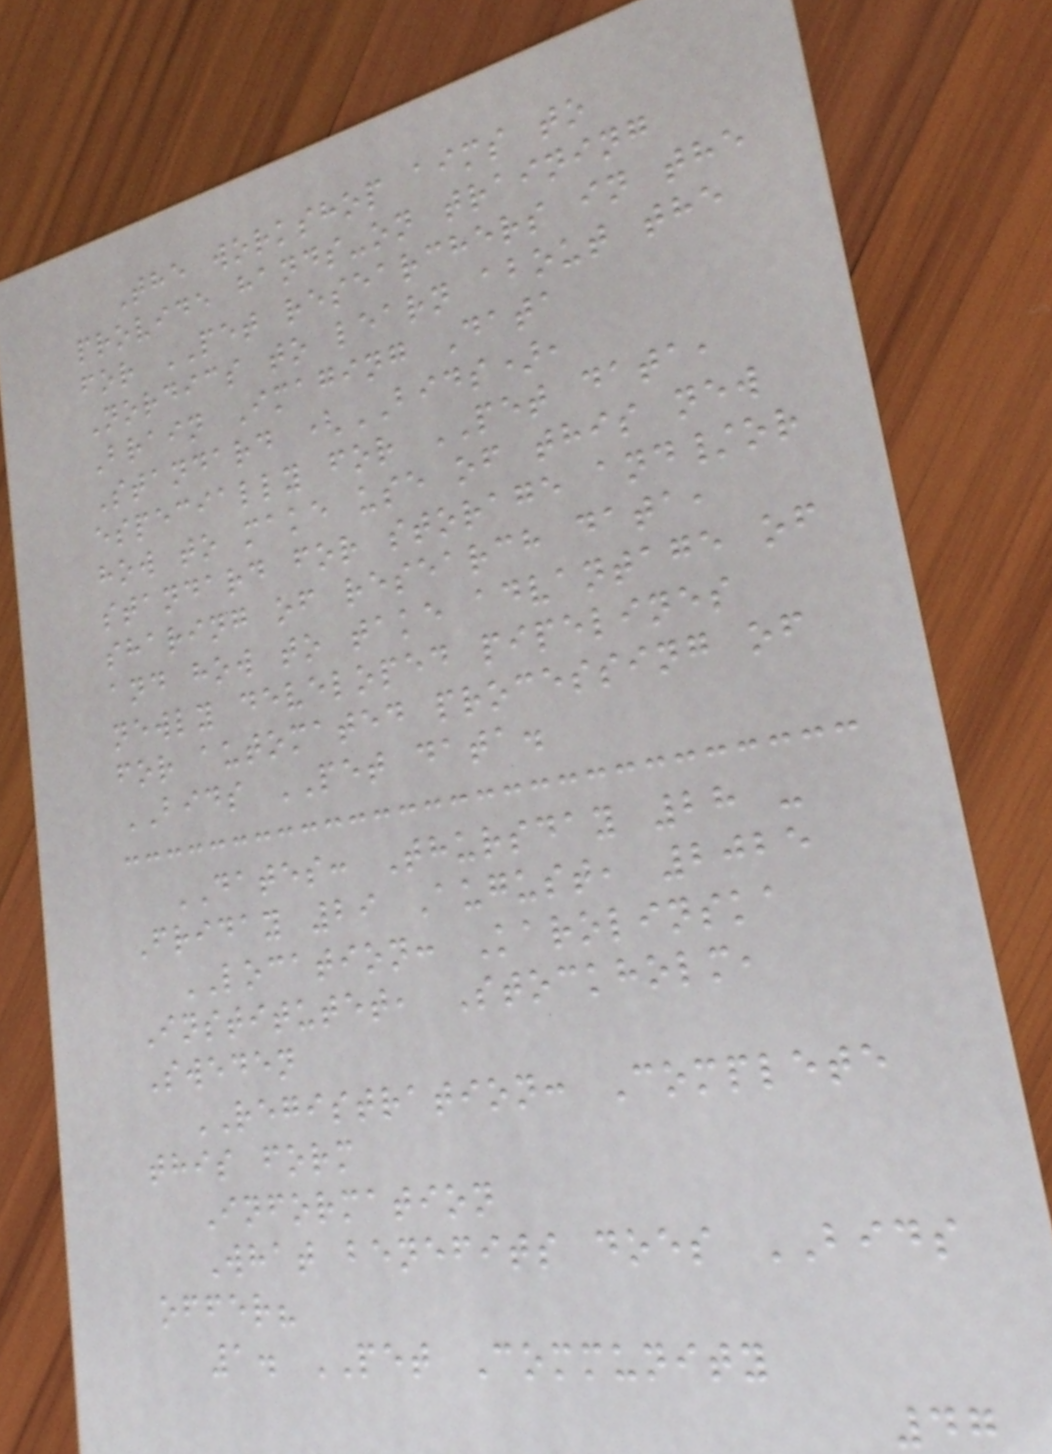The workshop aims to
provide hands-on training
for PET researchers in the
Nordics to learn about the
Brain Imaging Data
Standard (BIDS),
especially for PET data,
how to make use of this new
standard for storage and/or
sharing of research data,
and how to take advantage of
newly developed pipelines
for automated processing of
BIDS PET data.
DATES: Thursday 28 -
Friday 29 August, 2025
LOCATION: Karolinska
Institutet, Stockholm,
Sweden
REGISTRATION: Complete
this form
Information
What benefits does BIDS
offer?
1. PET Community
47
